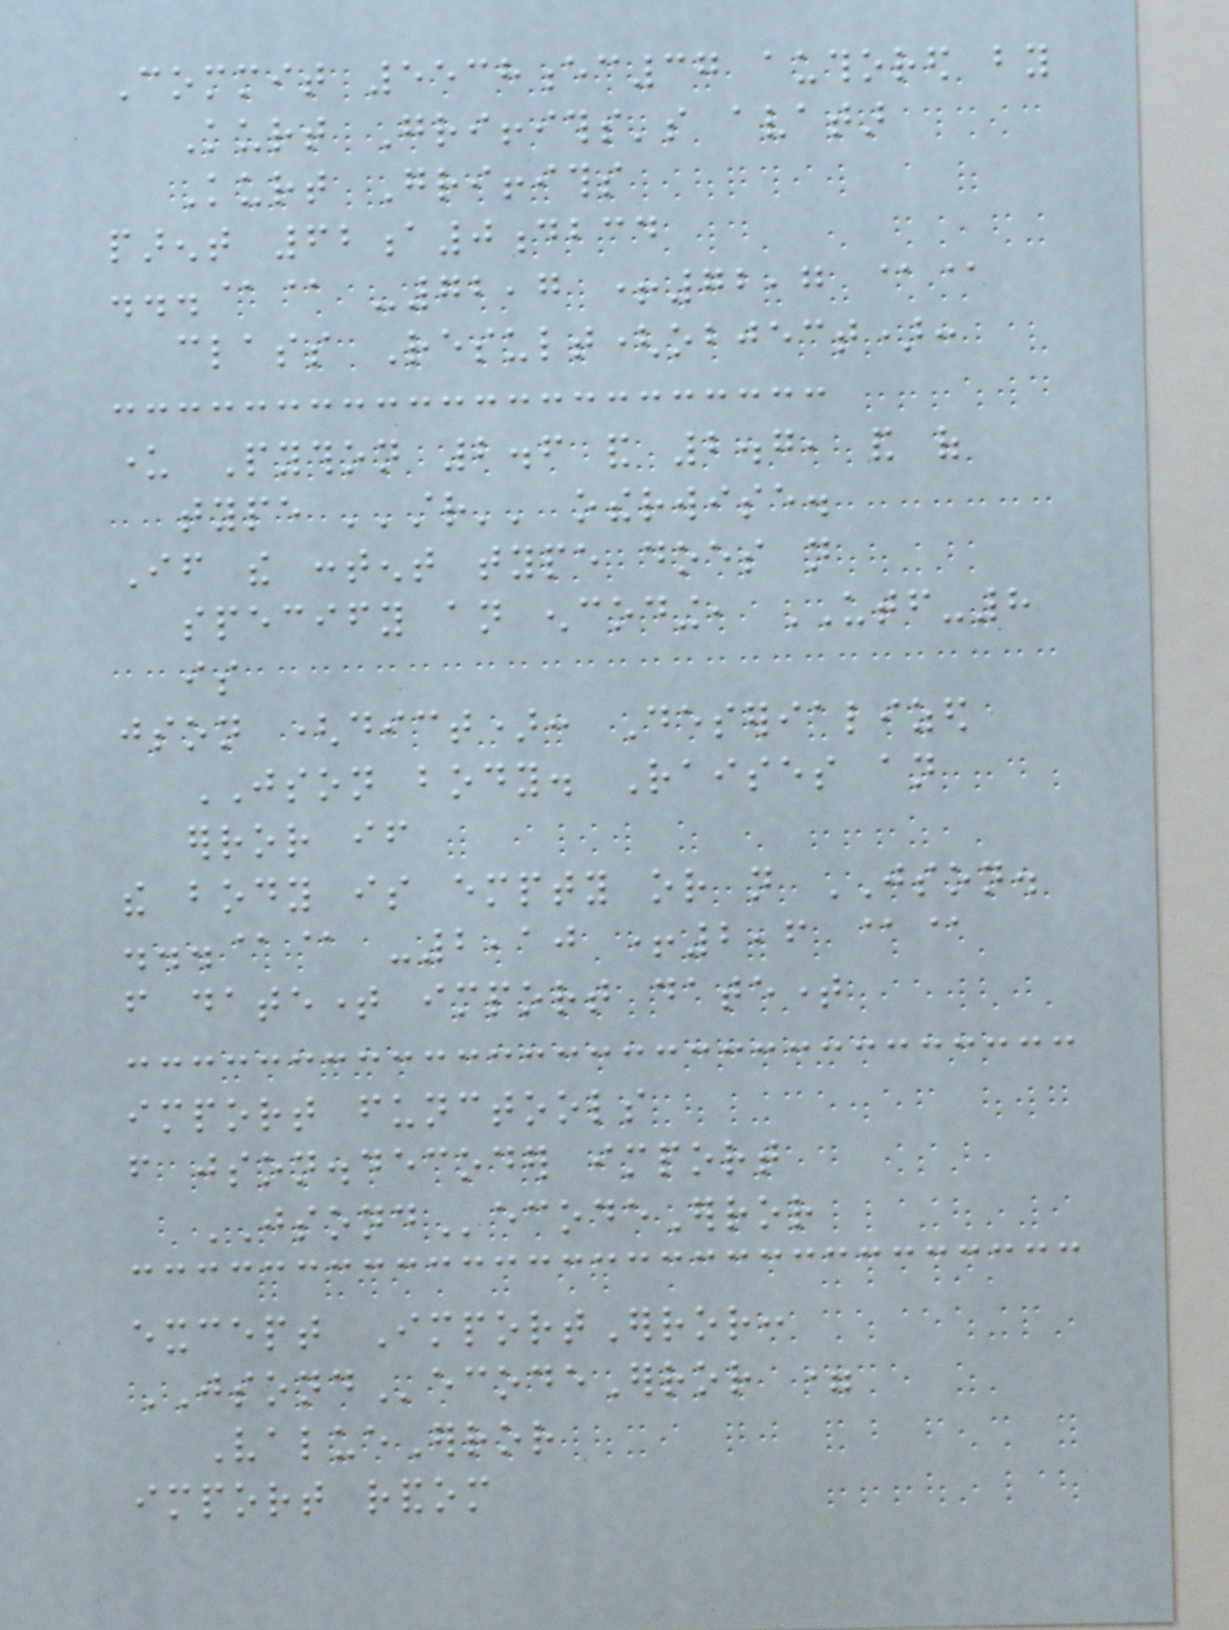Commit 5538ec37 authored by
Kurt Griffiths's avatar
Kurt Griffiths
parent 62a0dbcd
...@@ -72,7 +72,7 @@
class Result(object):
under Python 2.6 and 2.7, and of
type ''str'' otherwise.
If the content type does not
specify an encoding, UTF-8
is
json (dict): Deserialized
JSON body. Raises an
error if
the body is empty or not JSON.
...@@ -2,10 +2,6 @@
from datetime import datetime
import functools
from json.decoder import
JSONDecodeError
except ImportError:
JSONDecodeError =
ValueError
import random
